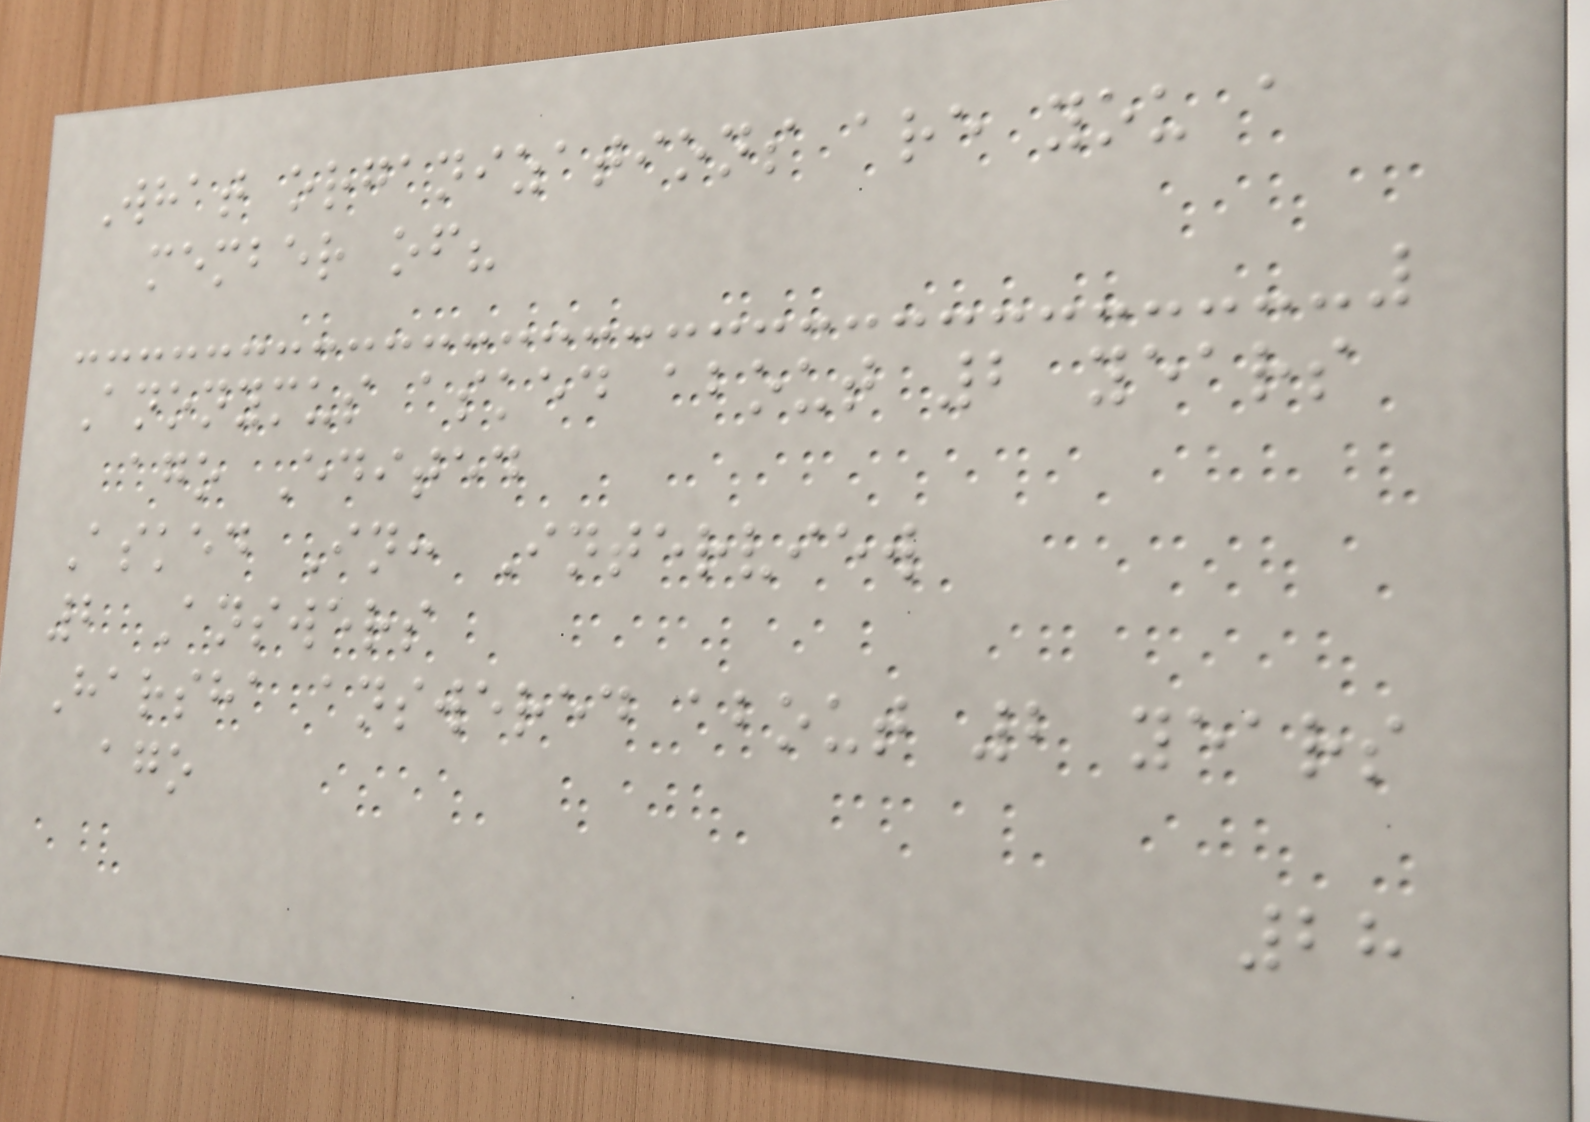What organizations are you a
member of?
Anonymus asked about 2 years
ago Edited
Asked In: Interview
2 Answers
Harsha answered about 2 years
ago
28
